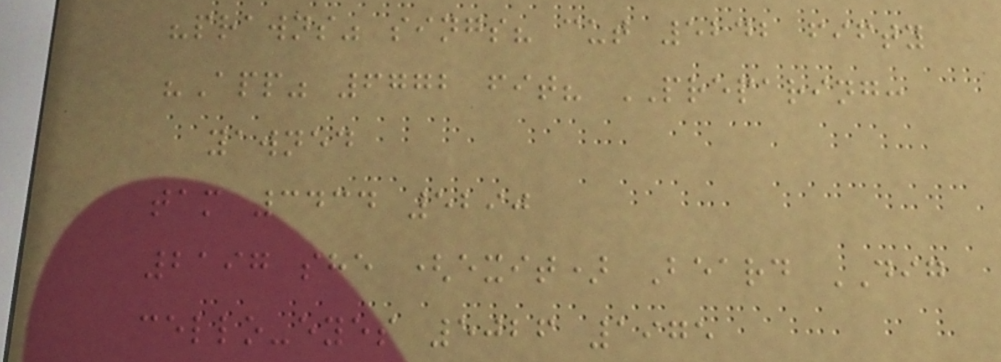"prawns" sings? cut 5242 fifty
"App" 6772 fit? PREPARING:
yawned
tam 3434 5290
2197 she (exit) Beard DIG
cello-eyes 5026 1975
